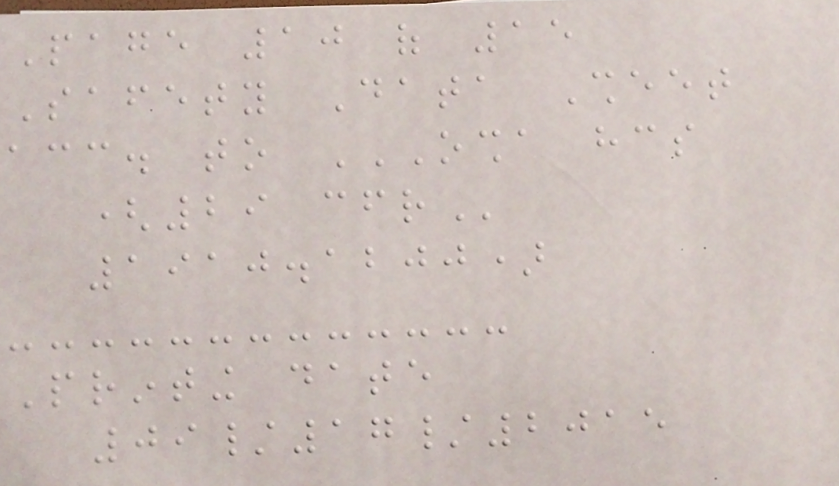Page 10 of 15
Safety Data Sheet
acc. to OSHA HCS
(29 CFR
1910.1200)
Printing date
09/17/2015
